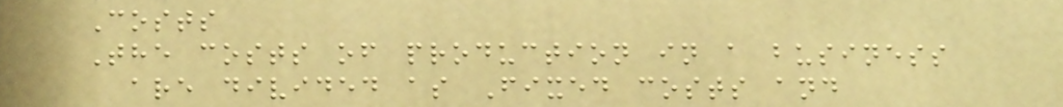Costs
The costs of production in a business
are divided as Fixed costs and
